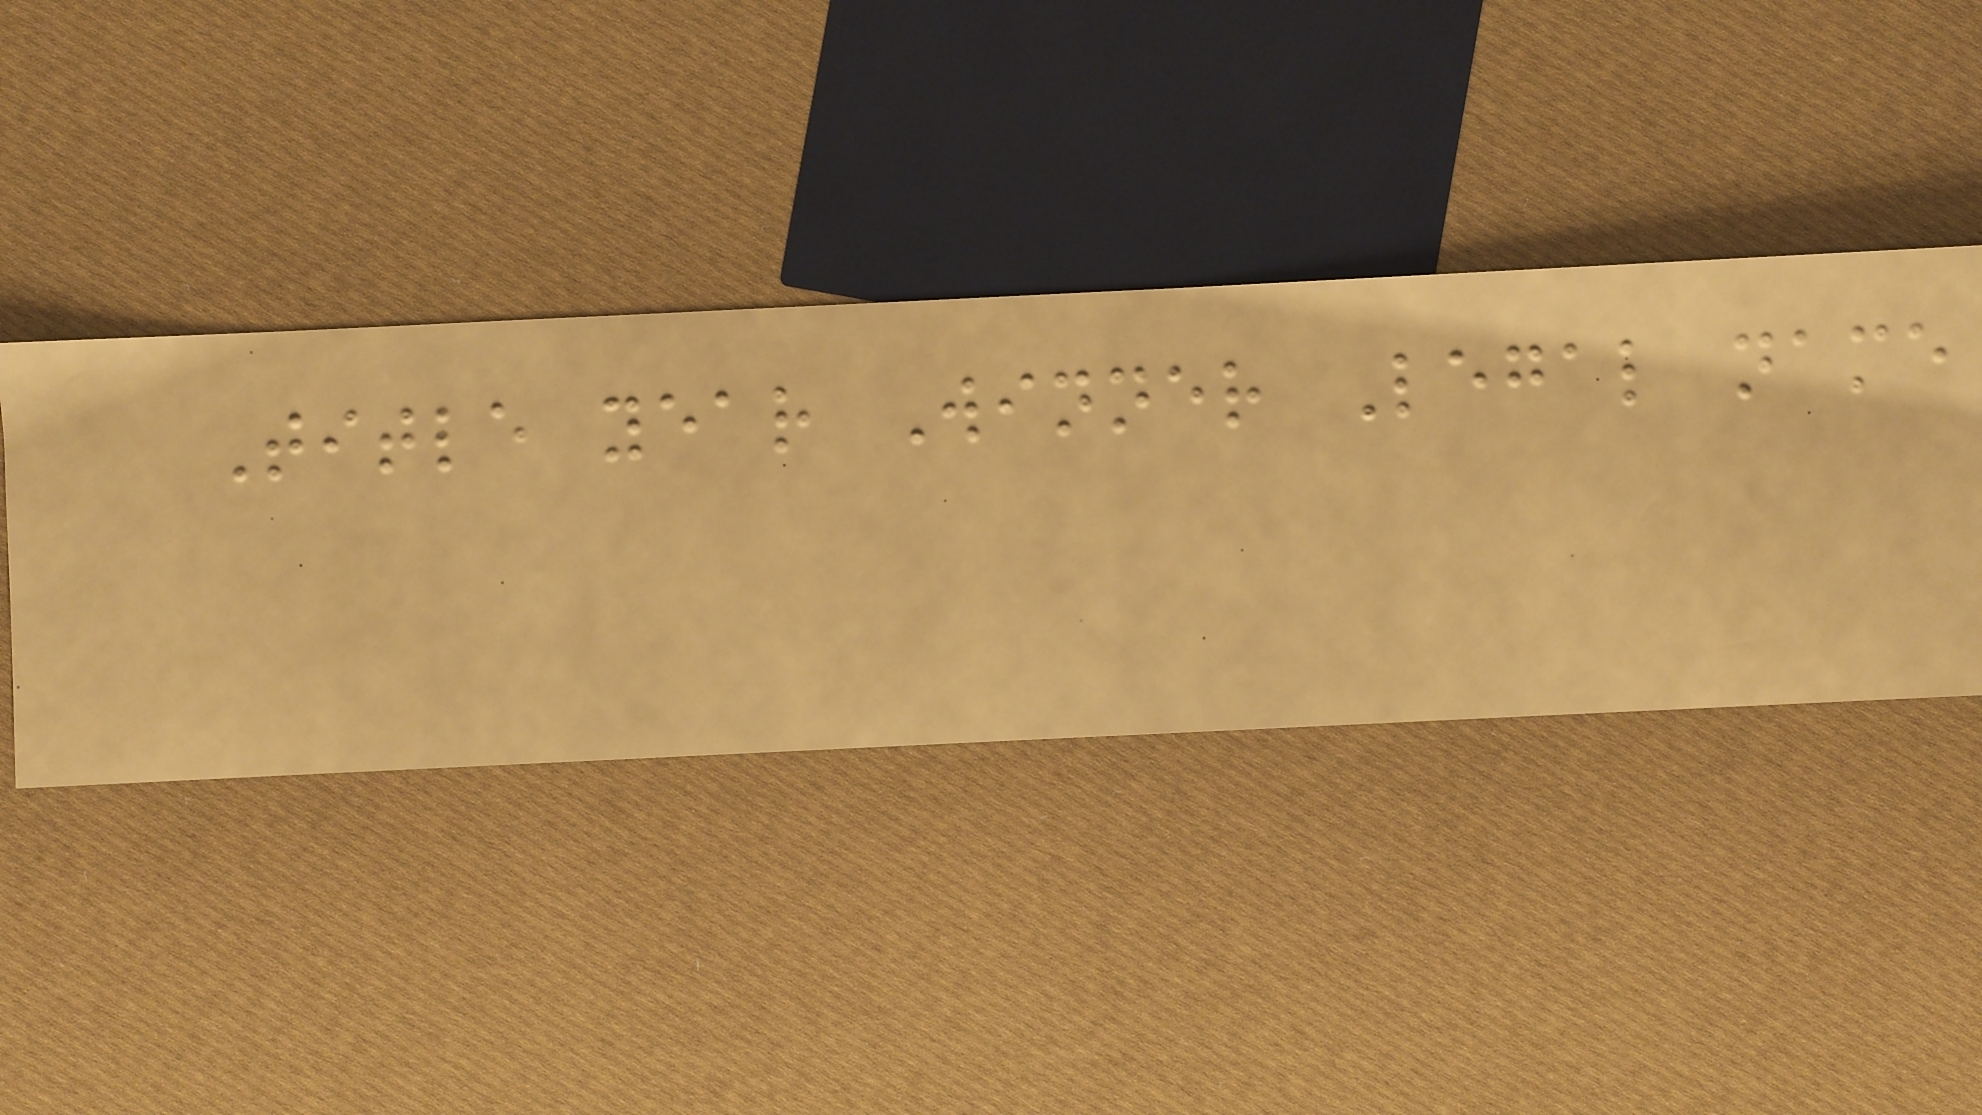Title year Winner Legal name
